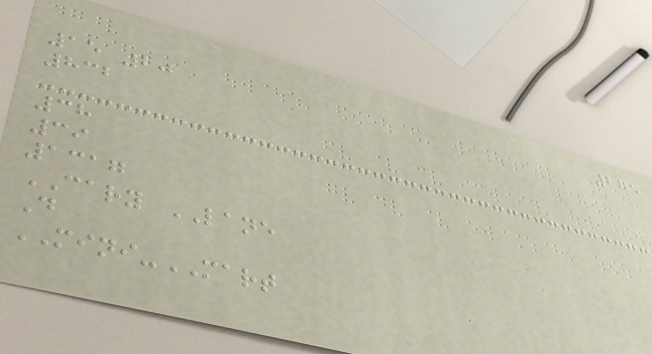275
15 20
832
38
39
1317
CARY LANE
D
MINI-MART
